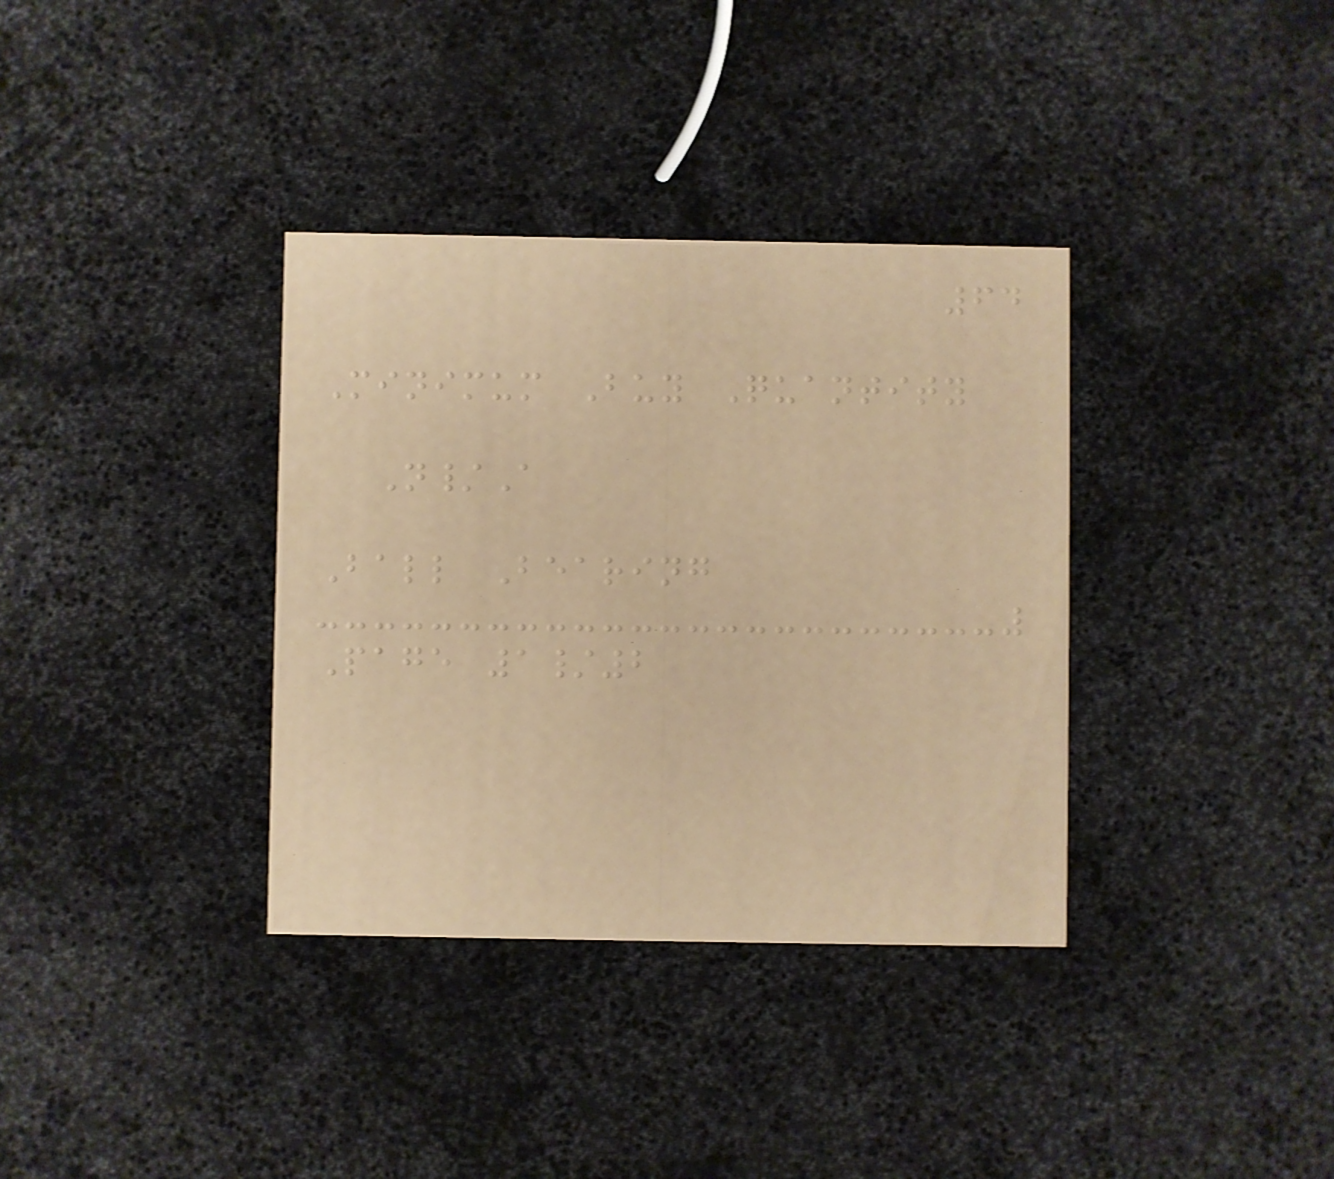64
Minimum Buy Quantity
N/A
Ball Bearing
Page 1/2
